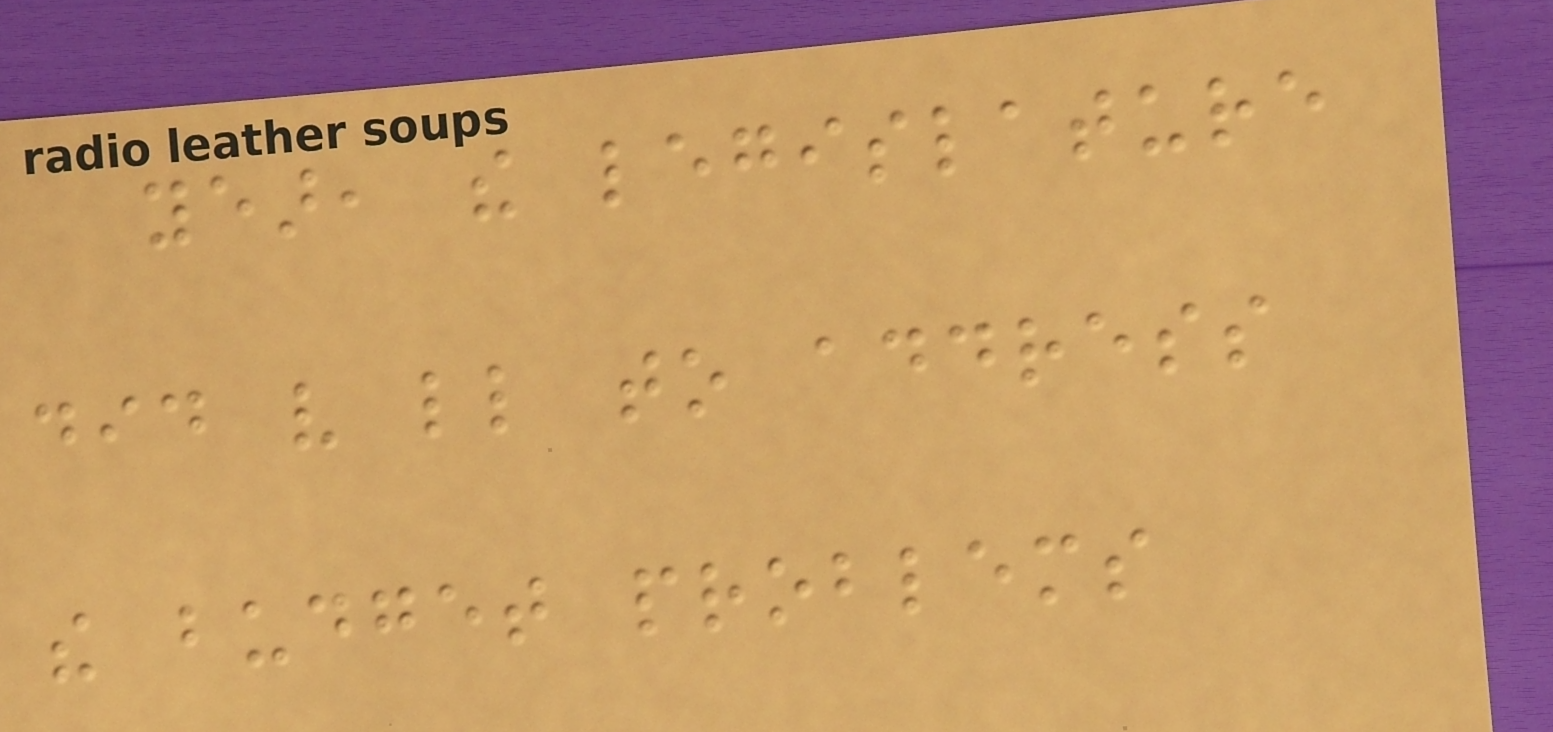year, the legislature
did very little to address
the budget problems
